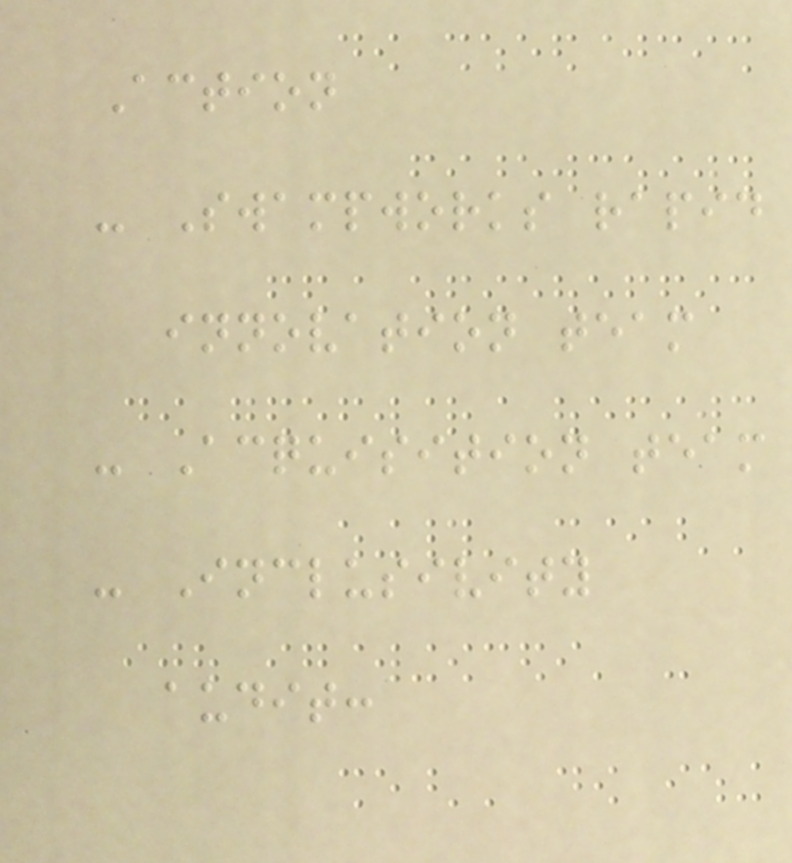Action
- Swampworks rapid
innovation team
- Acquisition team
- Inclusivity
audit:
